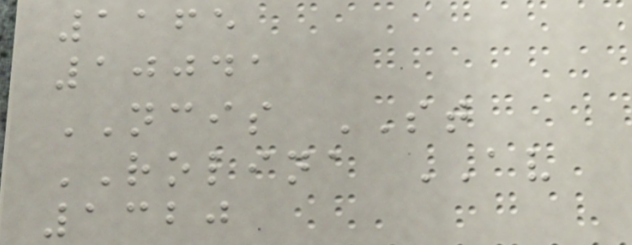1165
10041
NCIS ST
ROLINA AV
1320
